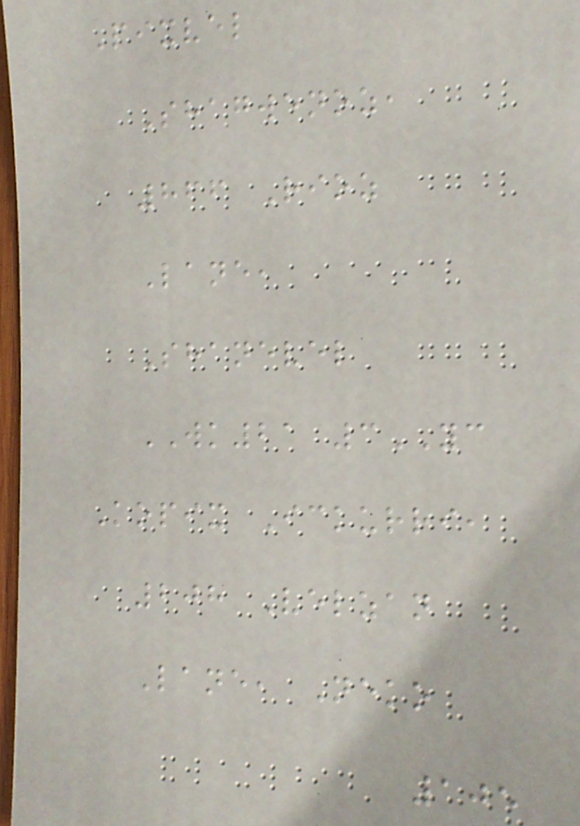Pixvel
Shagwenoz,
866 Rioz
Lane,
Shanevel
WK21 3YC
Kopix Ickurri,
208 Velzan
Lane, Neko
105
